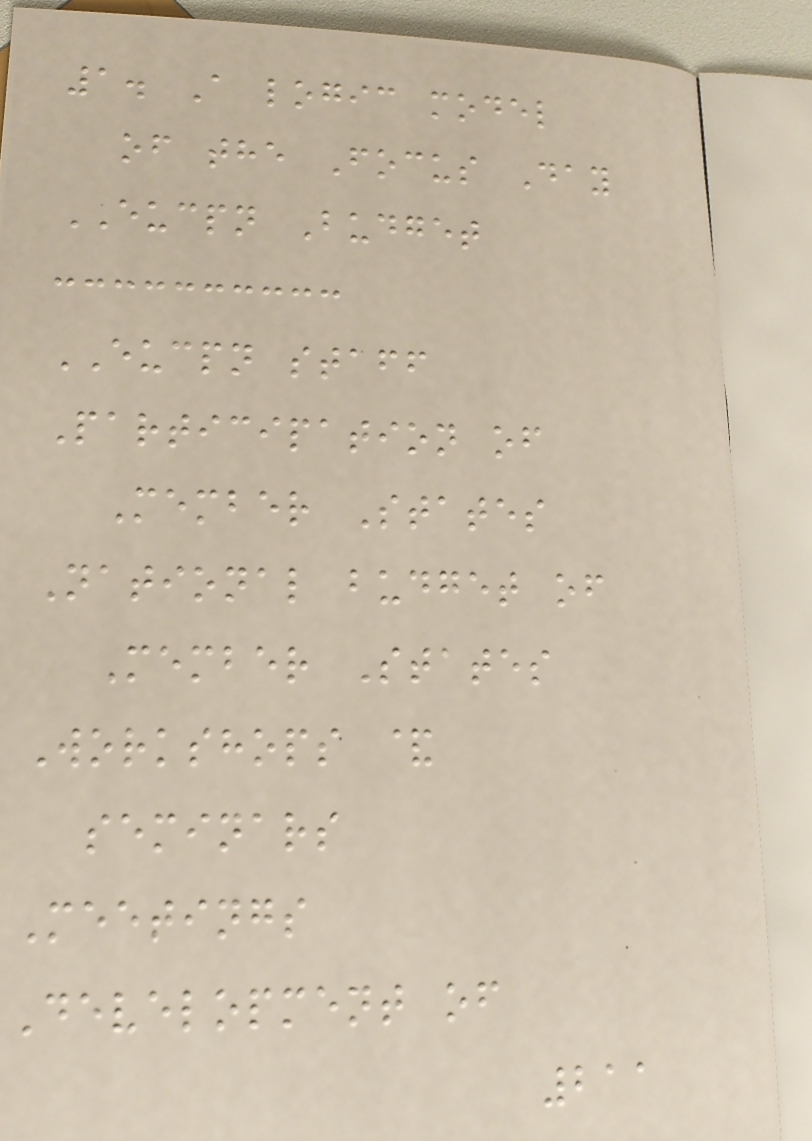1. A logic model
of the Focus Day
EUCPN Budget
EUCPN staff
Participation of
Member States
National budget of
Member States
Workshops &
seminars
Meetings
Development of
211
